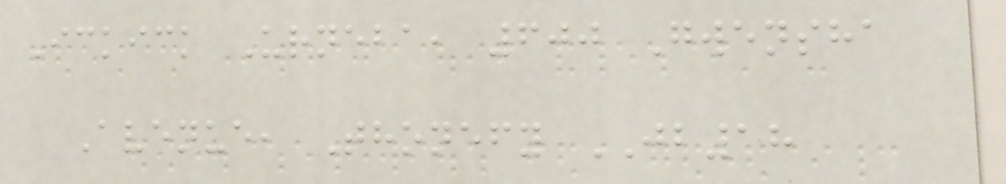Ickick Urneba, 600 Gwensha
Avenue, Thonefy JB18
